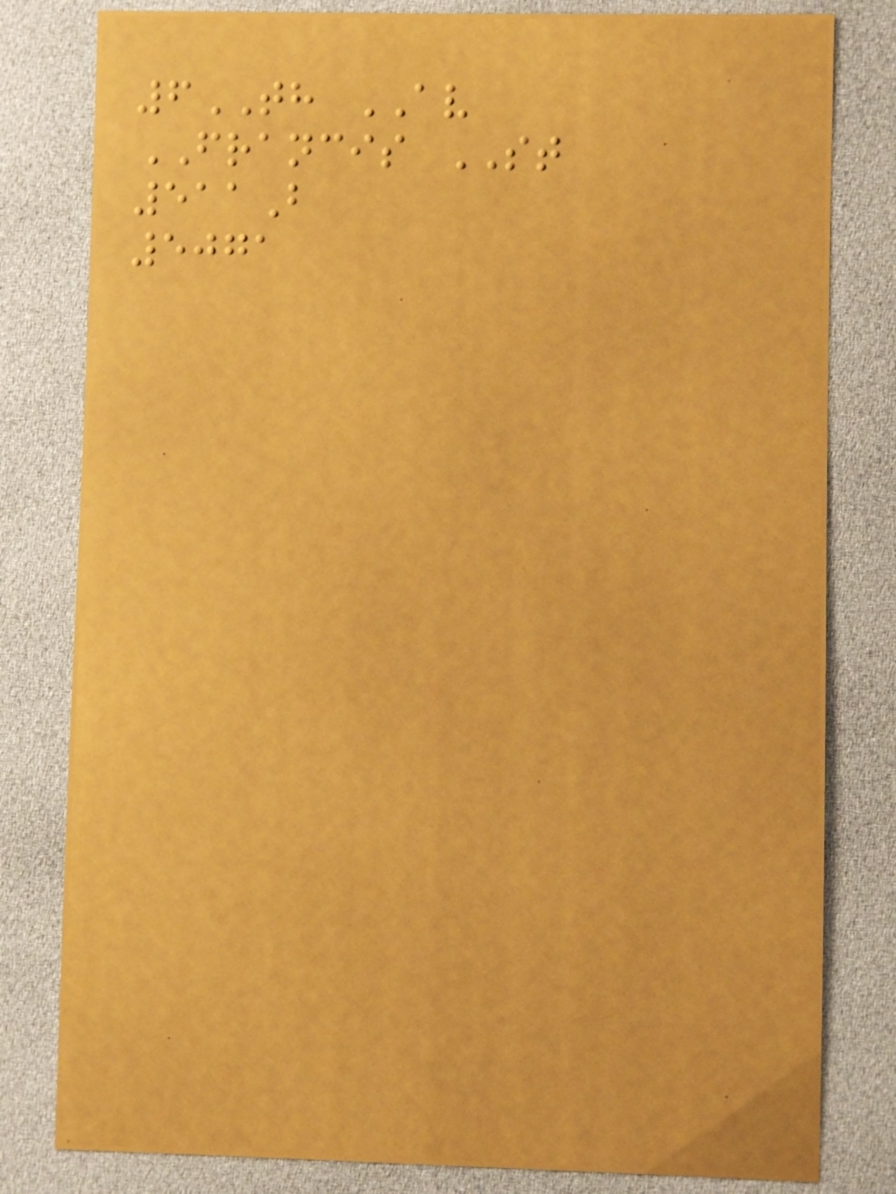6TH AV
FRANCIS ST
511B
5071
